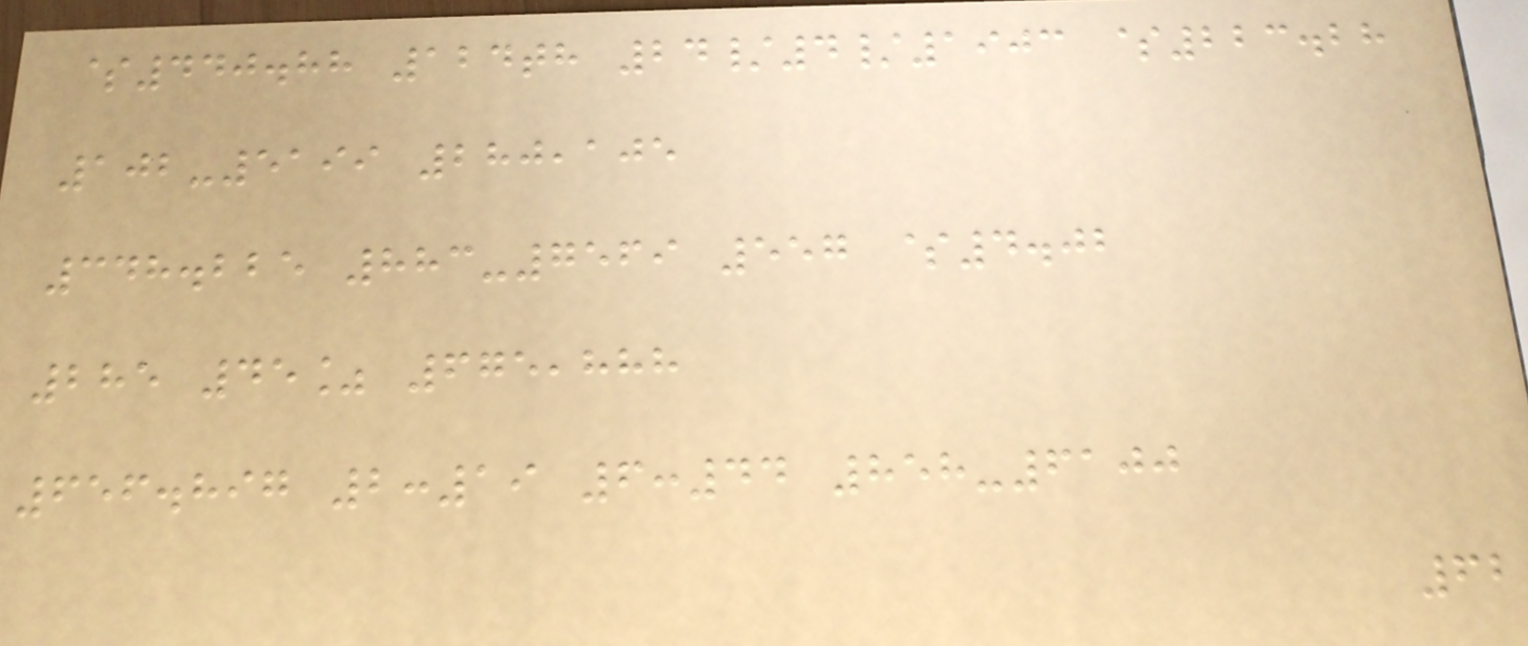$440.88 124th 24/4/1903 $223.28
102-5199 280,105
348.225 883-7569 557 $4.02
285 45% 675,888
656.897 2:19 6:44 858-6100
62
